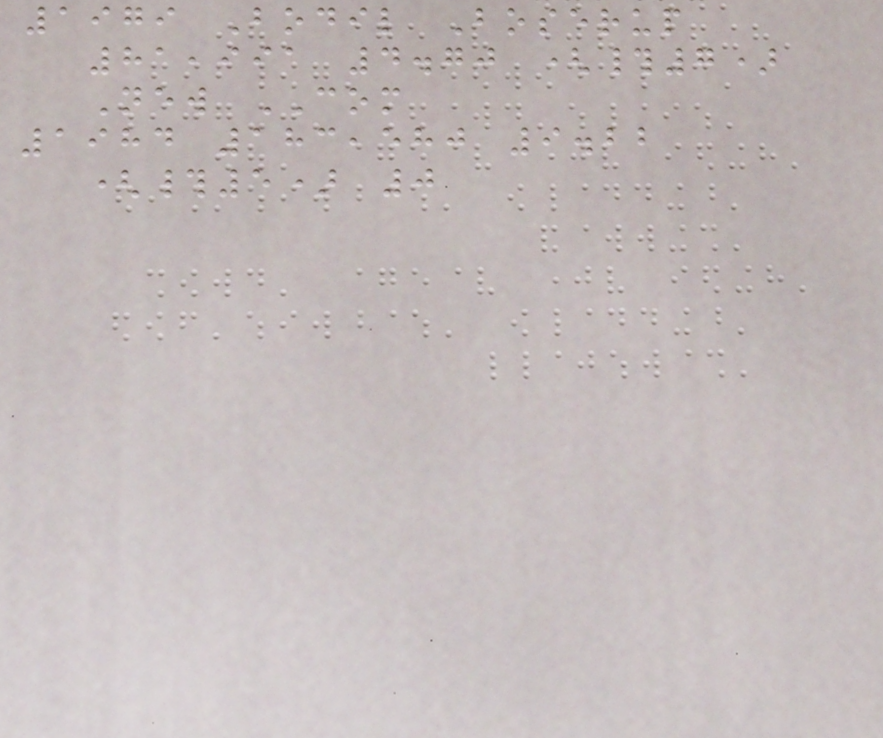1979 Bodil Boserup
81,991 4.70 (#7)
New COM
1984 183,580 9.22
(#5) 0
